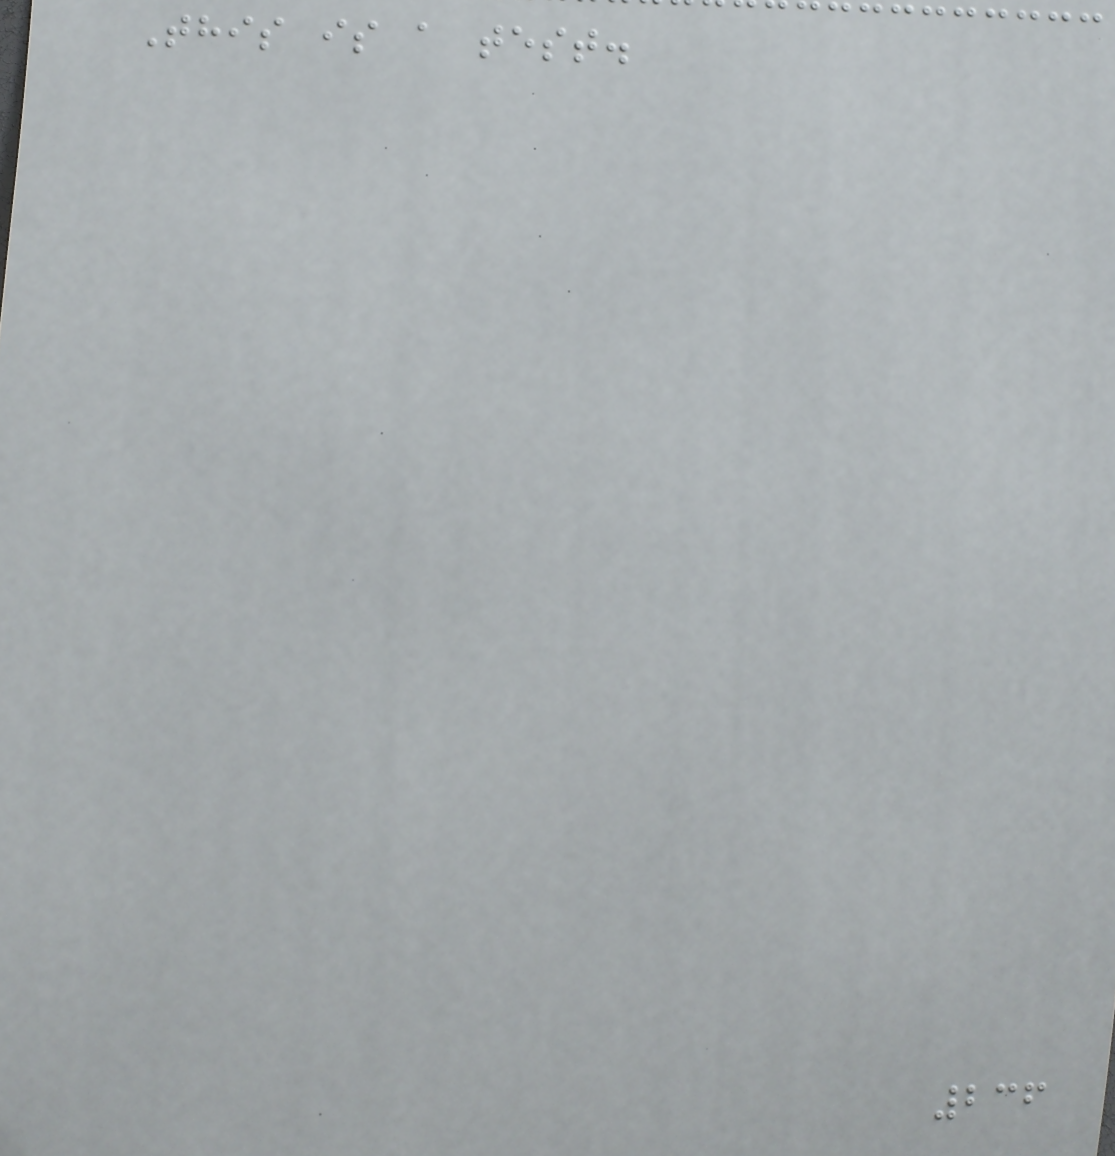This is a test.
236
